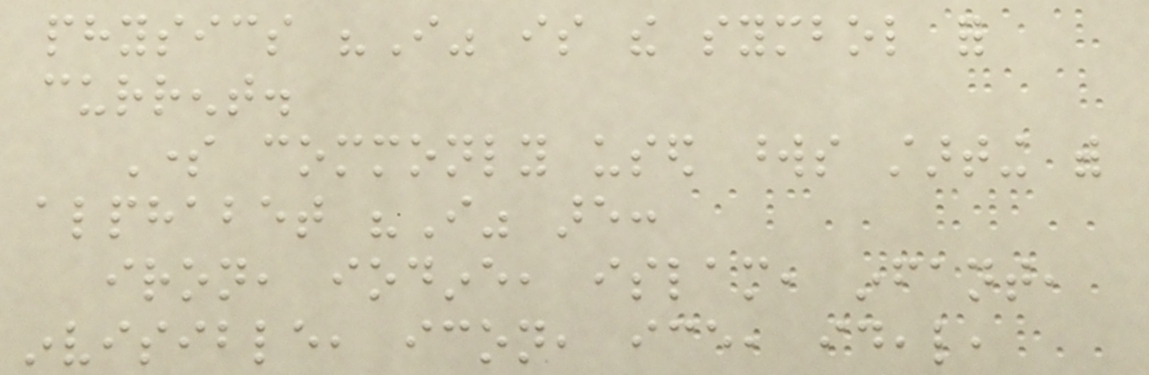physics "I" is the symbol for
current.
Some commonly used words starting with
alphabet "I" are:
iron, iodine, islam, infant,
invisible, icon, ice, ideal,
